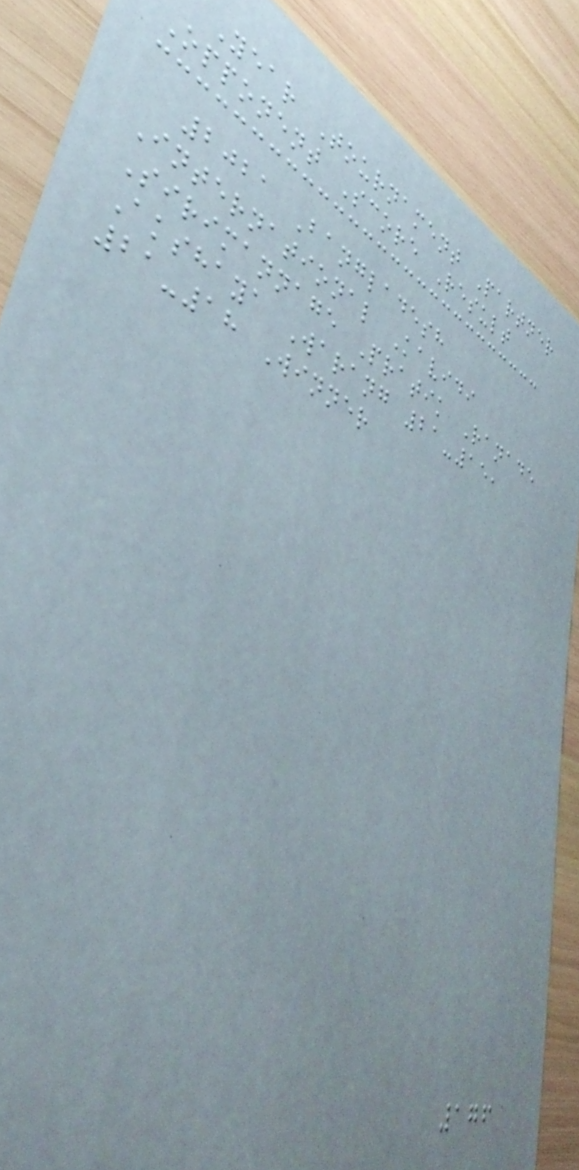Year Tournament Partner
Opponent Score Result
2021 Bangladesh
International Kavidi
Sirimannage Pratik Ranade
Akshaya Warang 21-15,
21-18 Winner
176
